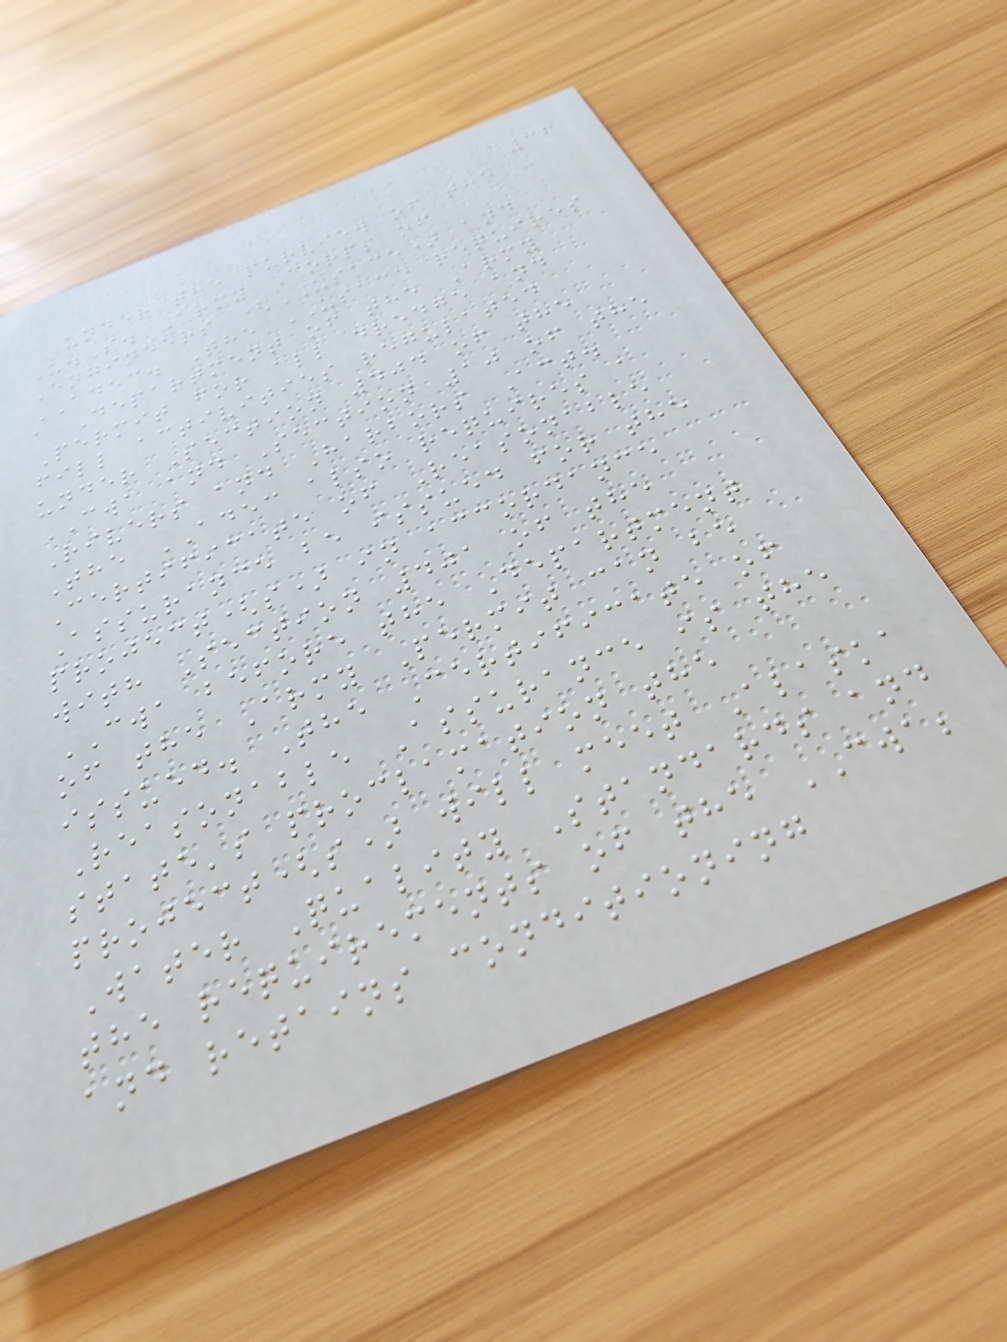36
under the purview of the
U.S. Army Corps of
Engineers (USACE) and
ADEC. The USACE requires
a Department of the Army
Permit for all dredge and
fill activities regulated
under Section 404 of the
CWA and Section 10 of the
Rivers and Harbors Act.
The ADEC also requires a
Certificate of Reasonable
Assurance be issued for the
project(s) in accordance
with Section 401 of the
CWA before the Department
of the Army Permit can be
issued. The Certificate of
Reasonable Assurance is the
state's proclamation the
project(s) will meet Alaska
Water Quality Standards and
the requirements of the CWA;
and retains conditioning
